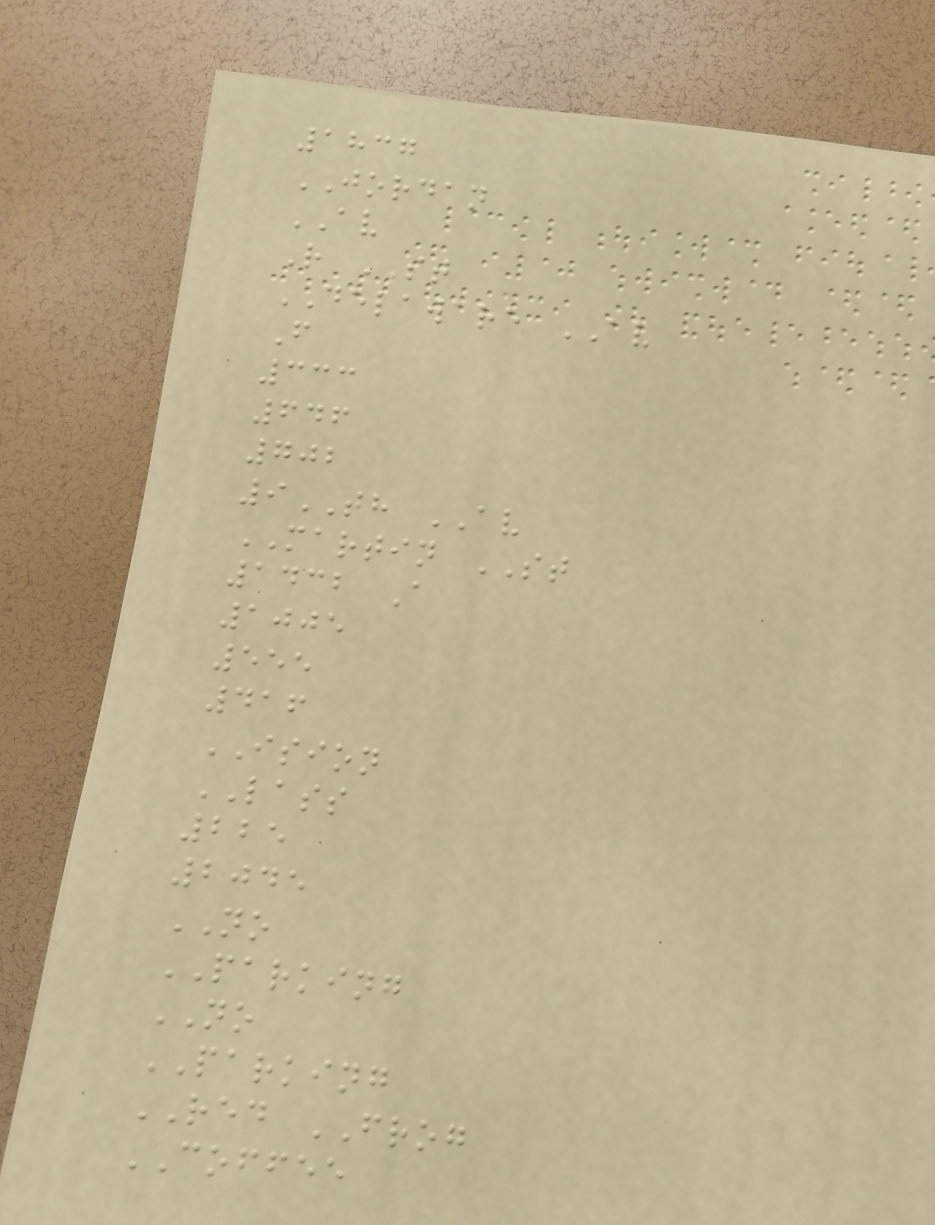1837
JORDAN
AV
R ST
DELAWARE AV
F
333
646
702
9TH AV
MARTIN ST
1432 A
1005
555
416
ISION
LASS
225
2045
NO
PARKING
NO
PARKING
RED FROG
COFFEE
